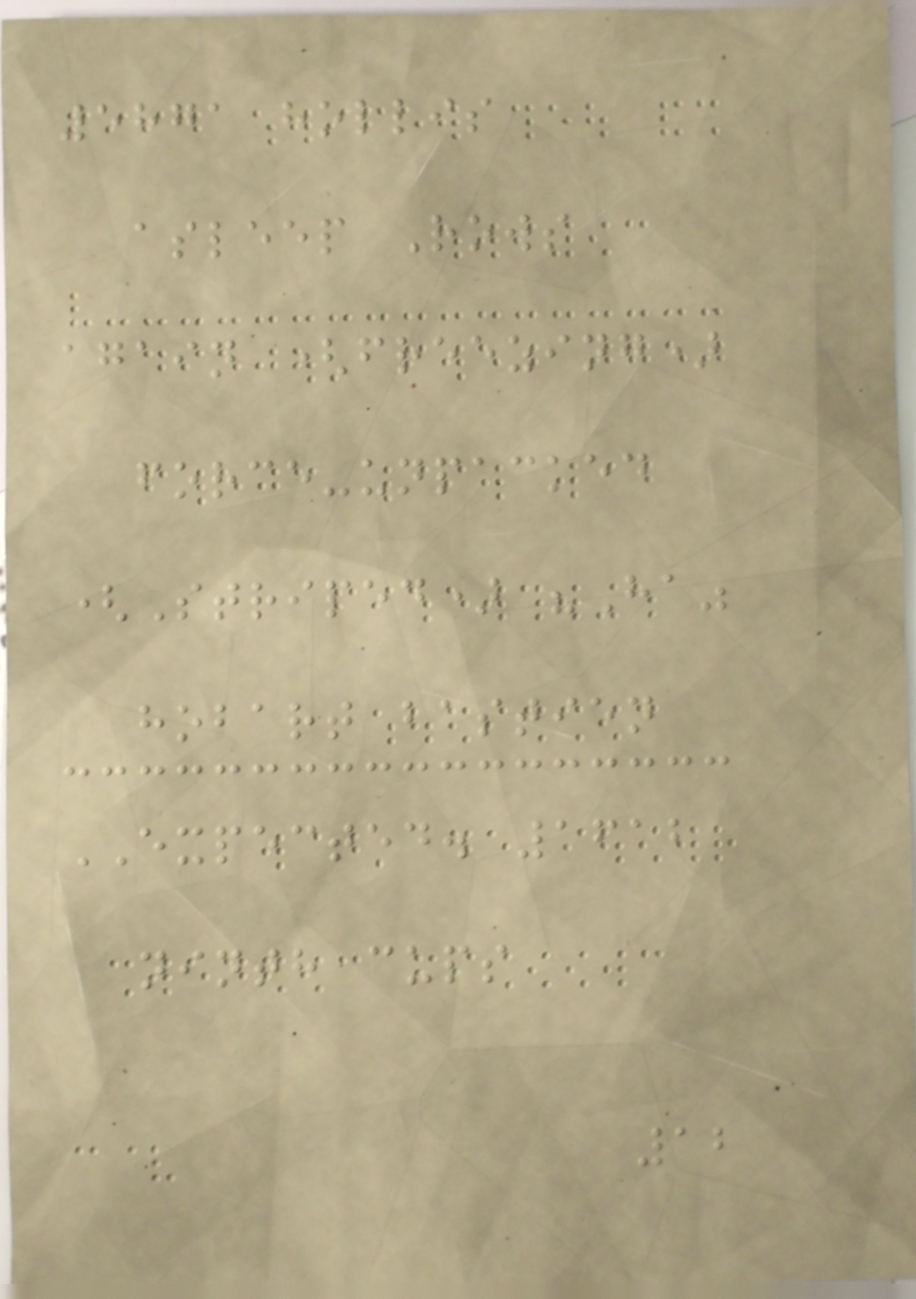5871 hollis
asleep Rows
again (freezing)
force-unpacked
(Striped) "Ha"
hobart bastien
EXPECTED. 1612
ninth cups
12
